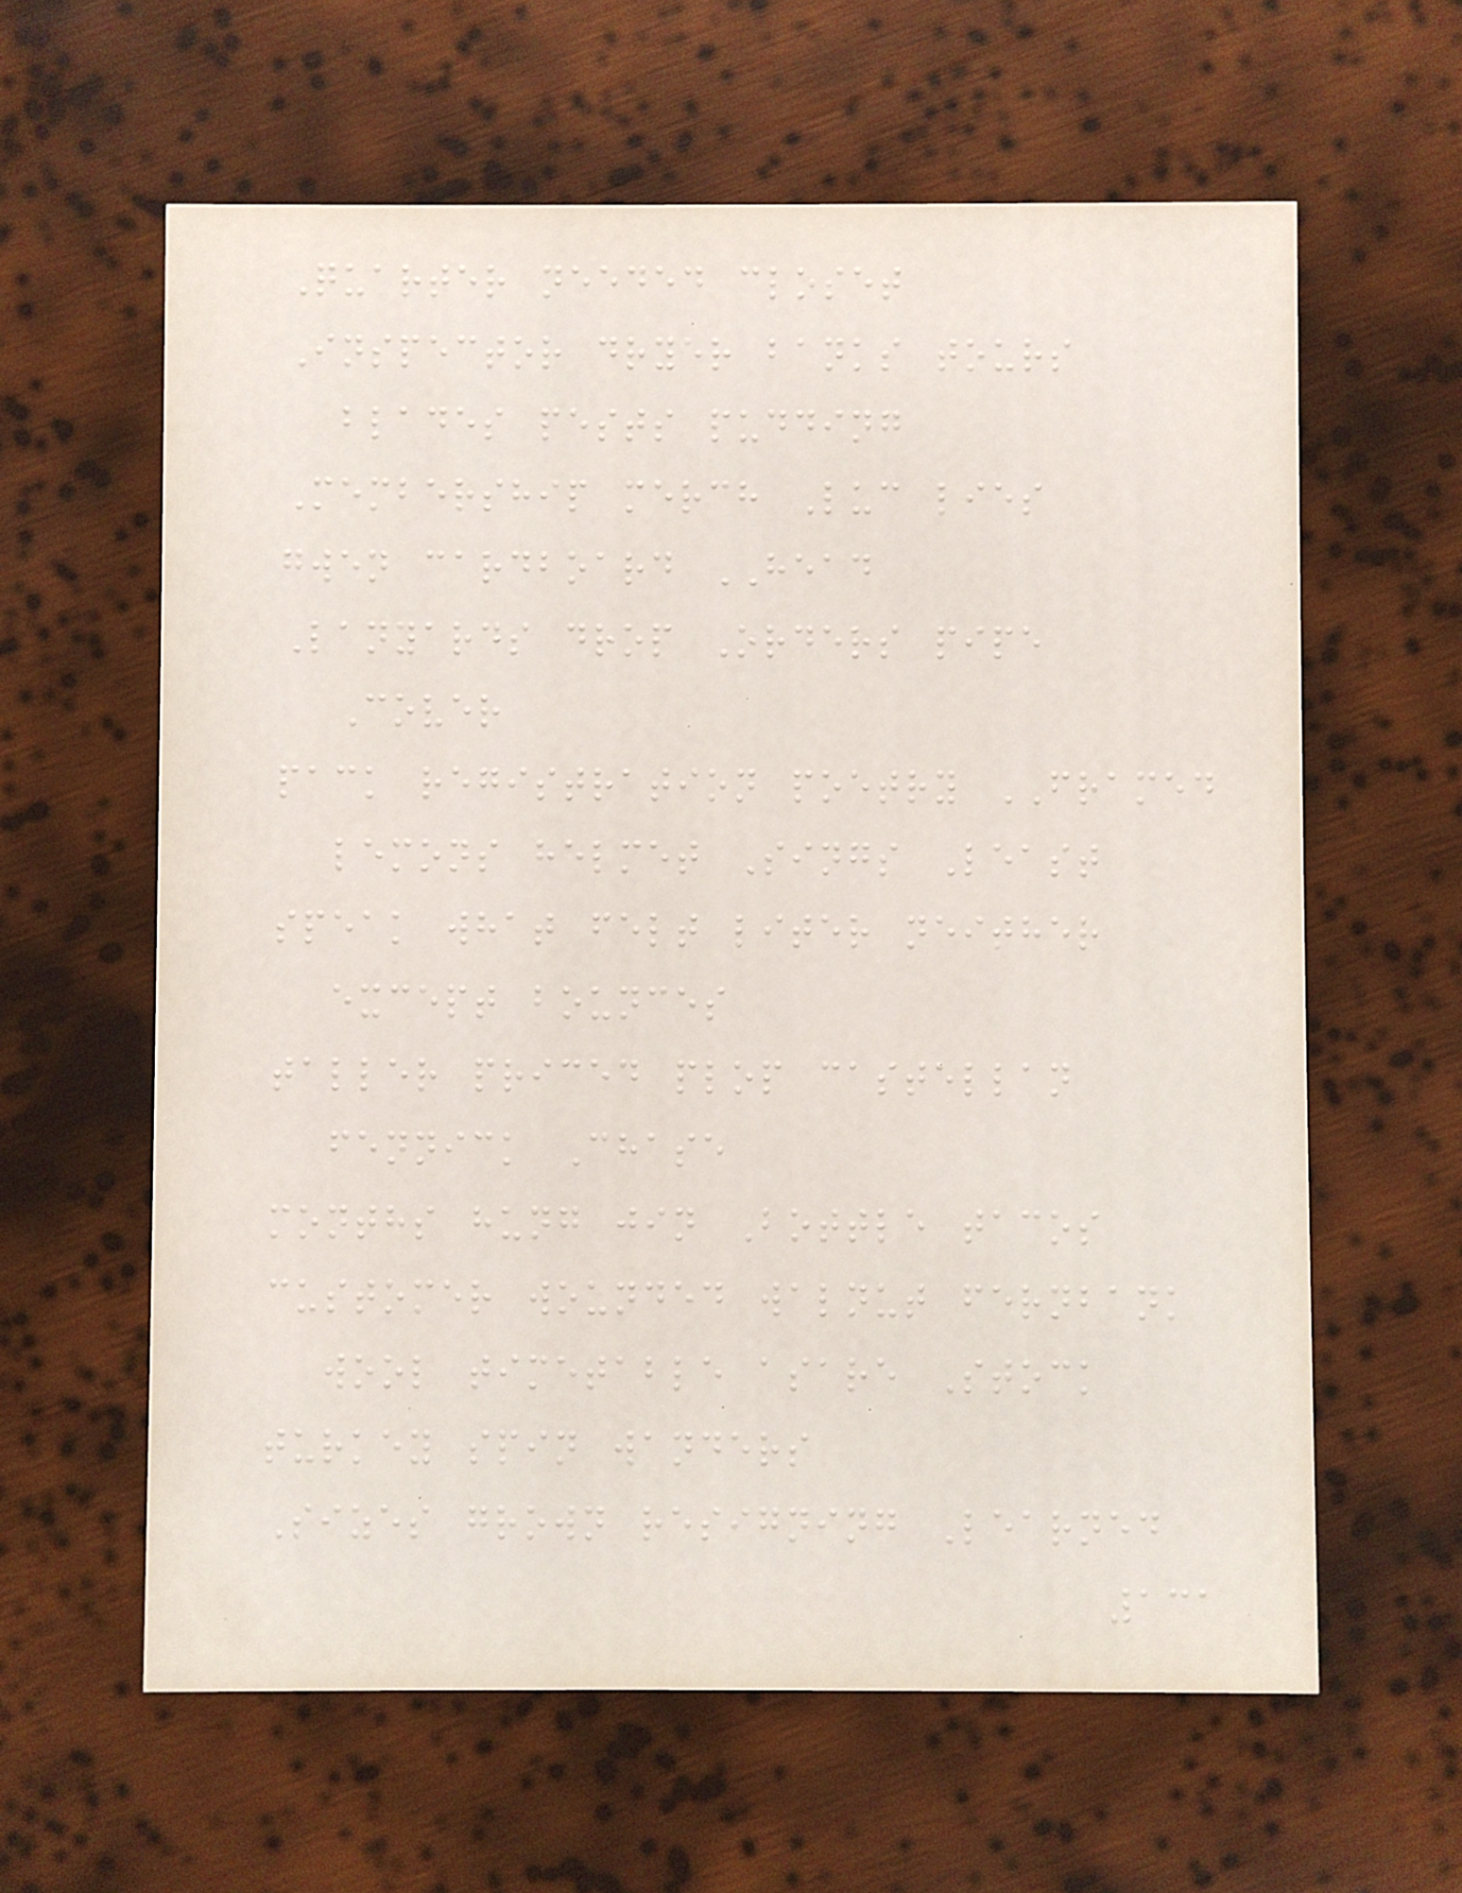Quarter needed closet
Inspector dryer banks tours
blades pests pudding
Membership merch Luc lies
gwen cardboard HEAD
Lanyards drop Orders pipe
Cover
pack registration poetry FRAMED
lemons helmet Sings Least
speak what felt liter neither
except bounces
taller priced plop castellan
fennick Chase
months hung jin Bottle tacos
customer wounded walnut fernbank
wool timetable asare Stock
turkey spin wanders
Sizes grown resigning Learned
131
